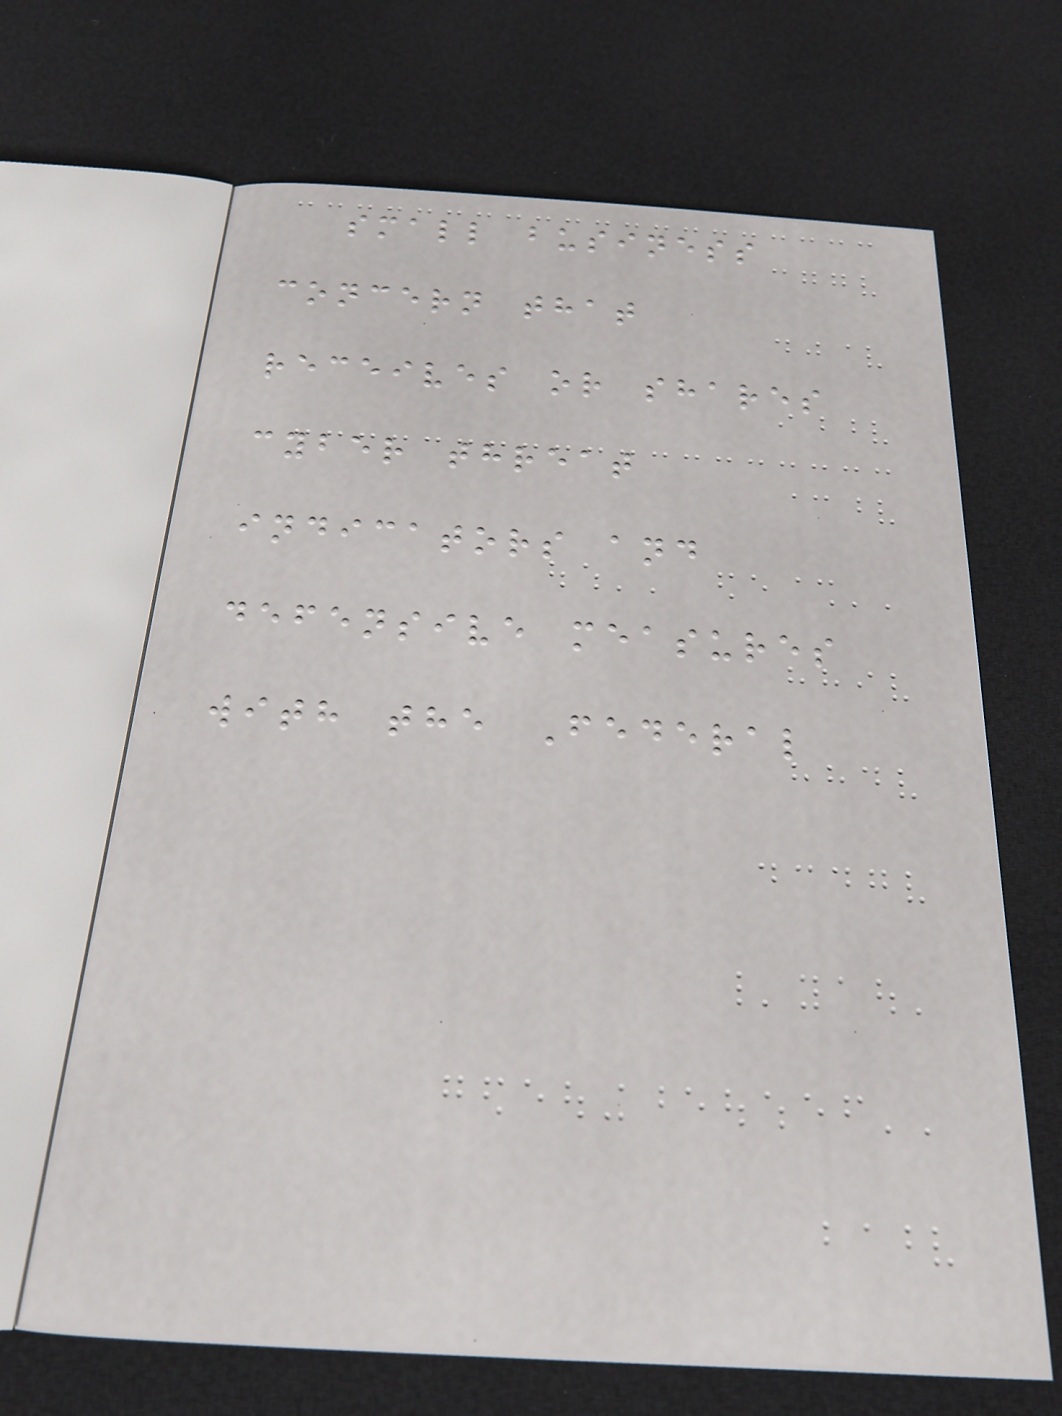small business
concern that
receives or shares
cyber threat
indicators and
defensive measures
with the Federal
